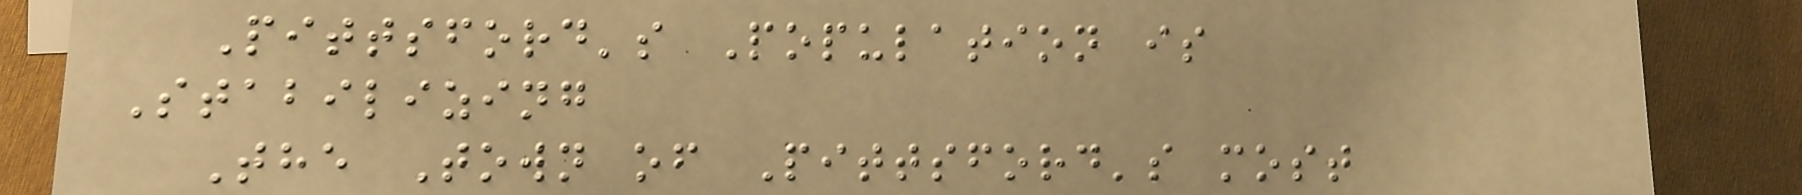Pittsford's Population is
Stabilizing
The Town of Pittsford's most
